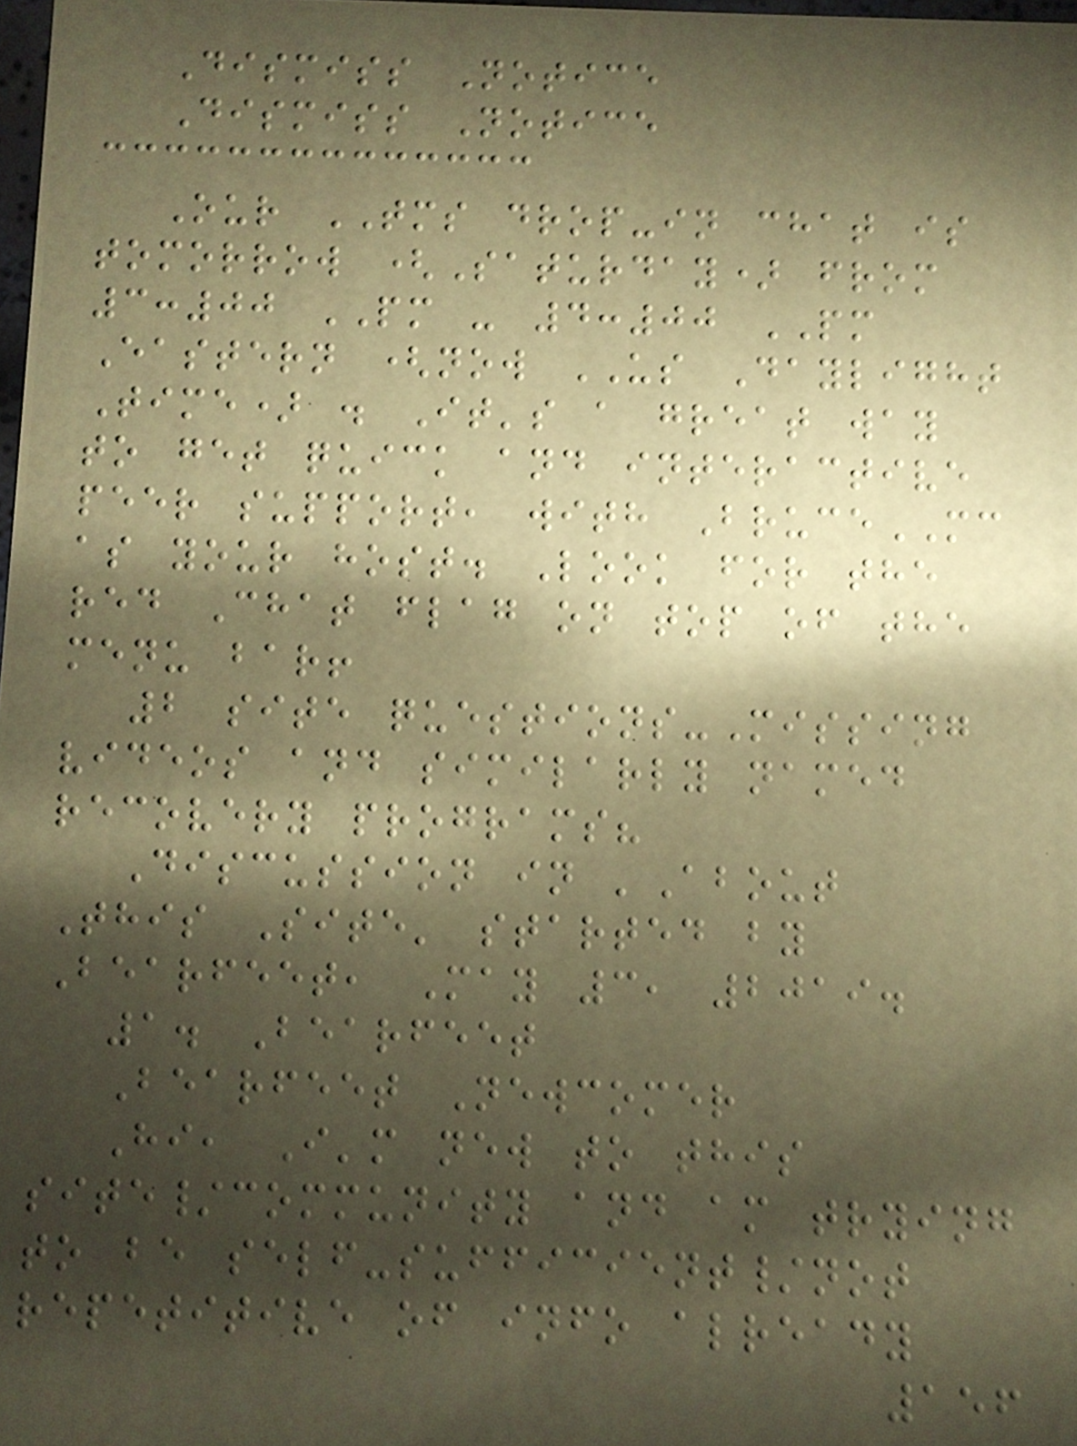Dismiss Notice
Dismiss Notice
Our TMS drop-in chat is
tomorrow (Saturday) from
3:00 PM - 4:00 PM
Eastern (now US Daylight
Time) . It's a great way
to get quick and interactive
peer support, with BruceMC
as your host. Look for the
red Chat flag on top of the
menu bar!
2 site questions-Missing
videos and similarly named
recovery programs?
Discussion in 'About
This Site' started by
Bearfeet, May 3, 2019.
1. Bearfeet
Bearfeet Newcomer
Hi, I'm new to this
site/community and am trying
to be self-sufficient/not
repetitive of info already
156
